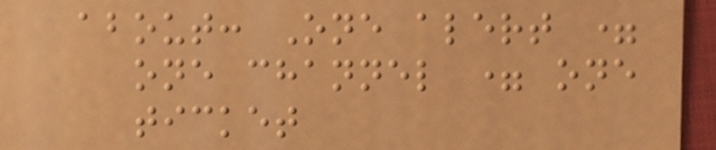about: One alert =
one channel = one
ticket
